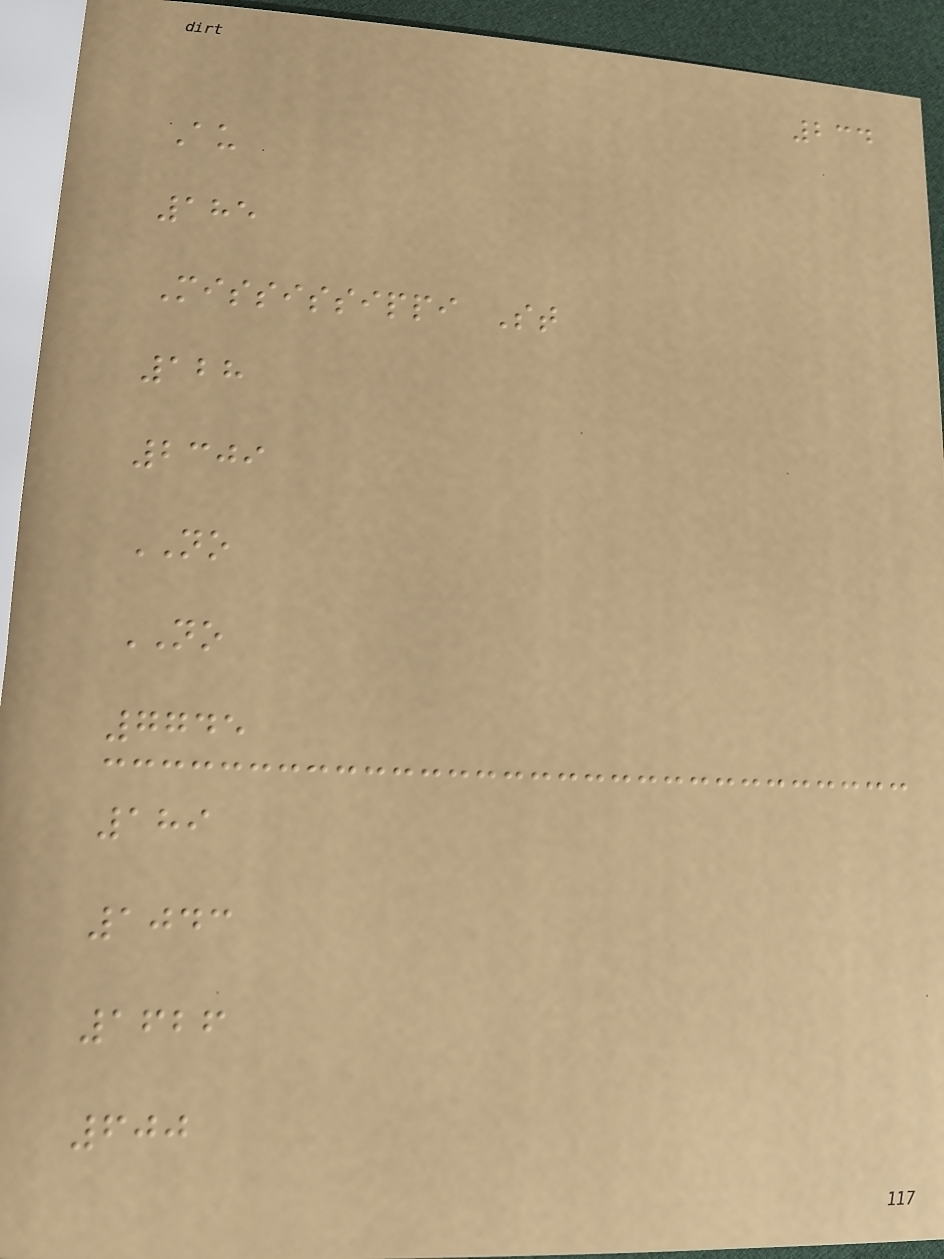234
Au
185
Mississippi St
128
2309
NO
NO
7745
189
1043
1626
600
